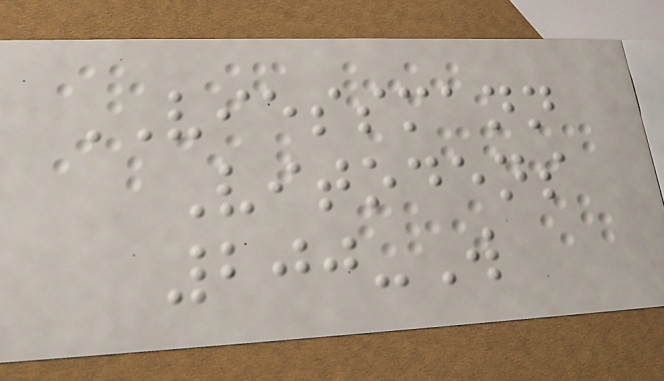VIESSMANN
Vitodens
200-W
